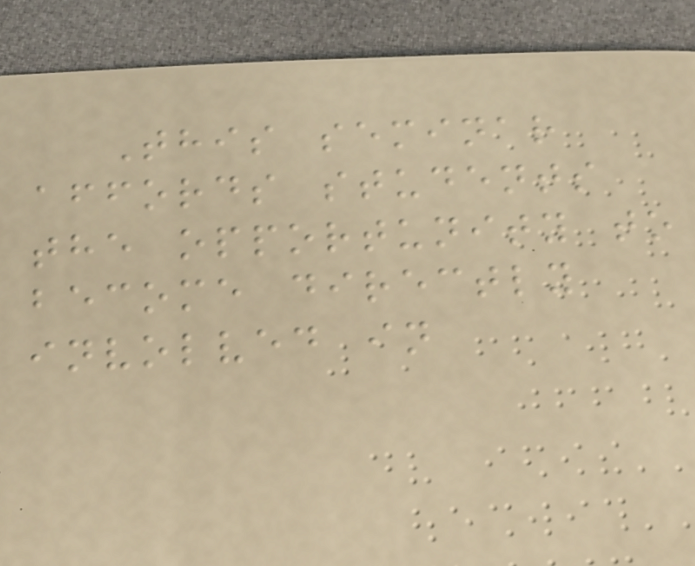This seminar
affords students
the opportunity to
become directly
involved in
